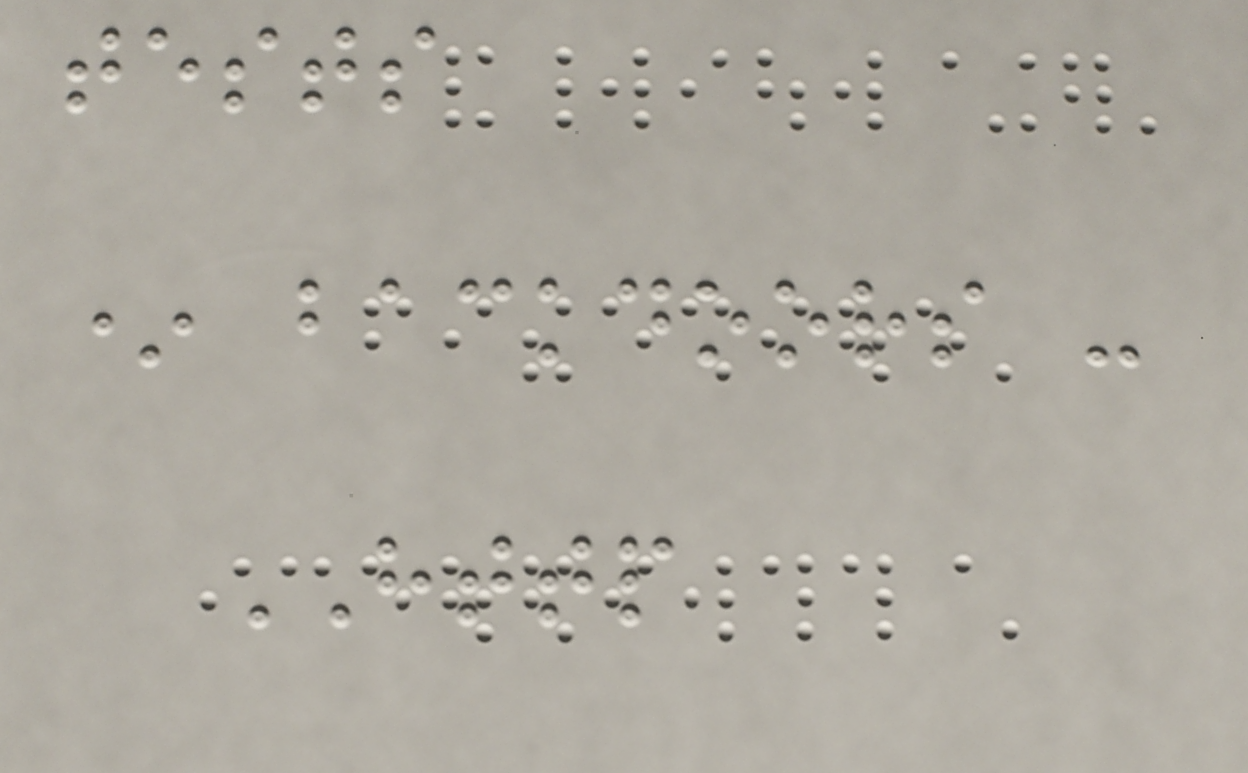tests
* backdoors -
HTTP
